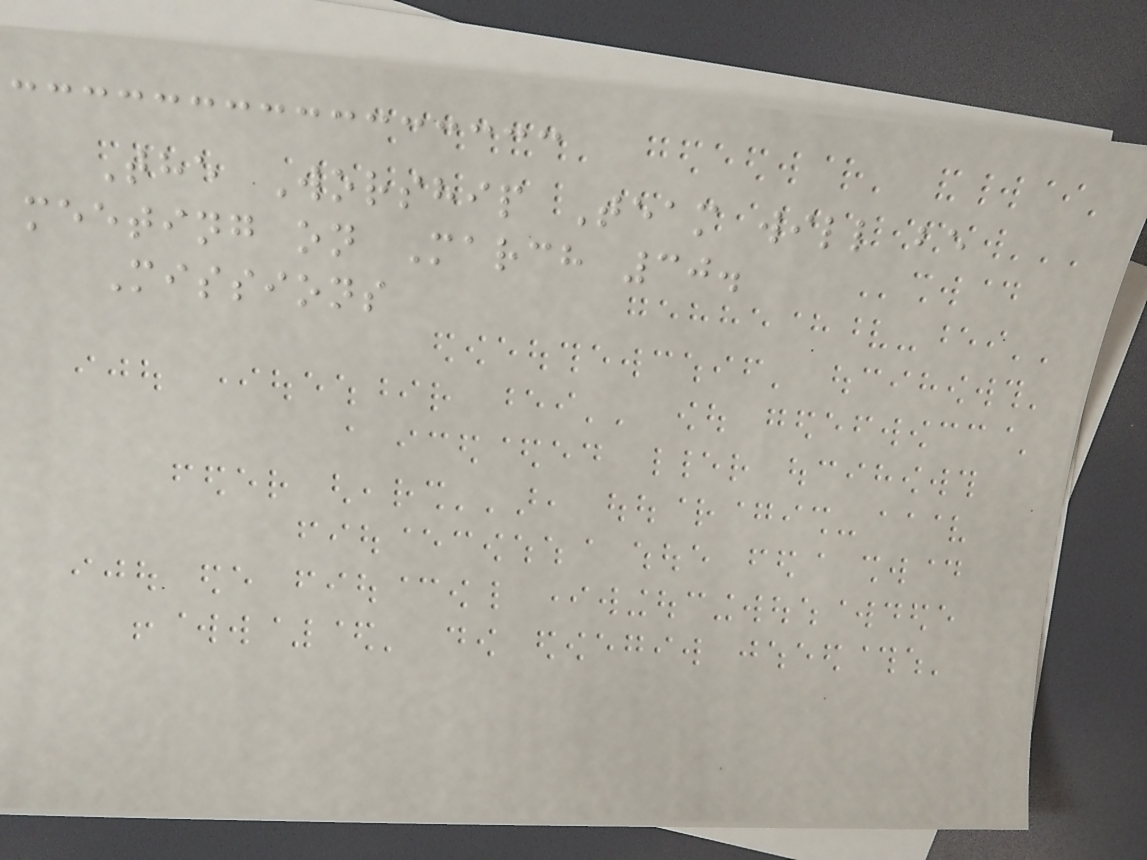The Worship Team will be
meeting on March 30.
Missions
